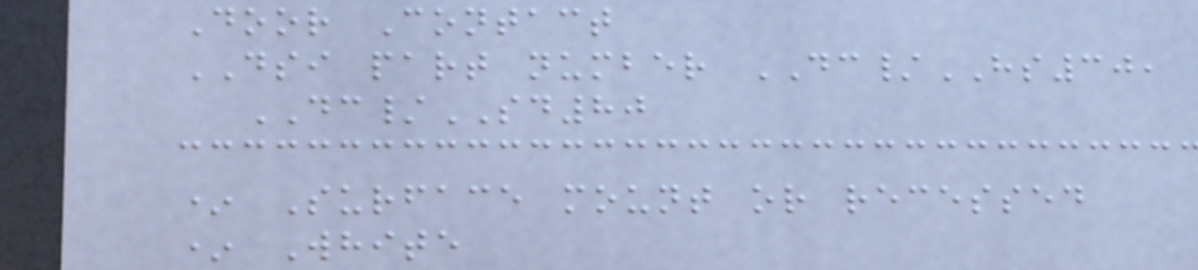Door Contact
DSI part number DC/HS30,
DC/SD80
* Surface mount or recessed
* White
